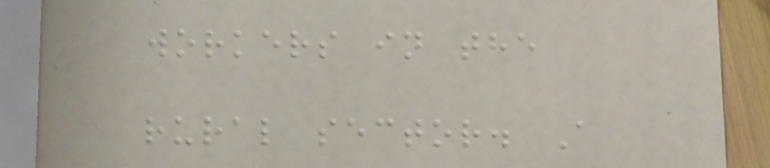workers in the
rural sector. A
